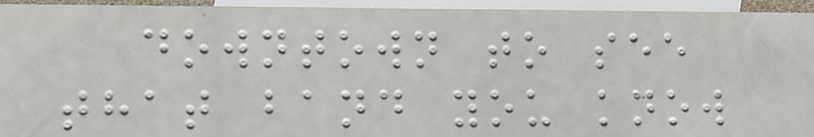downtown to see
that band you know
